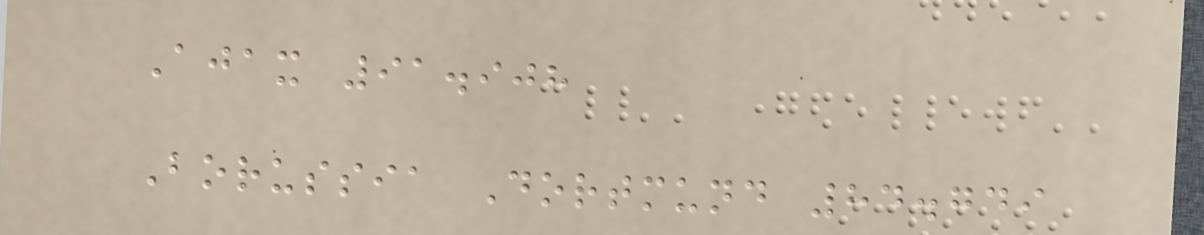Ajax 91.908
Borussia Dortmund 84.749
